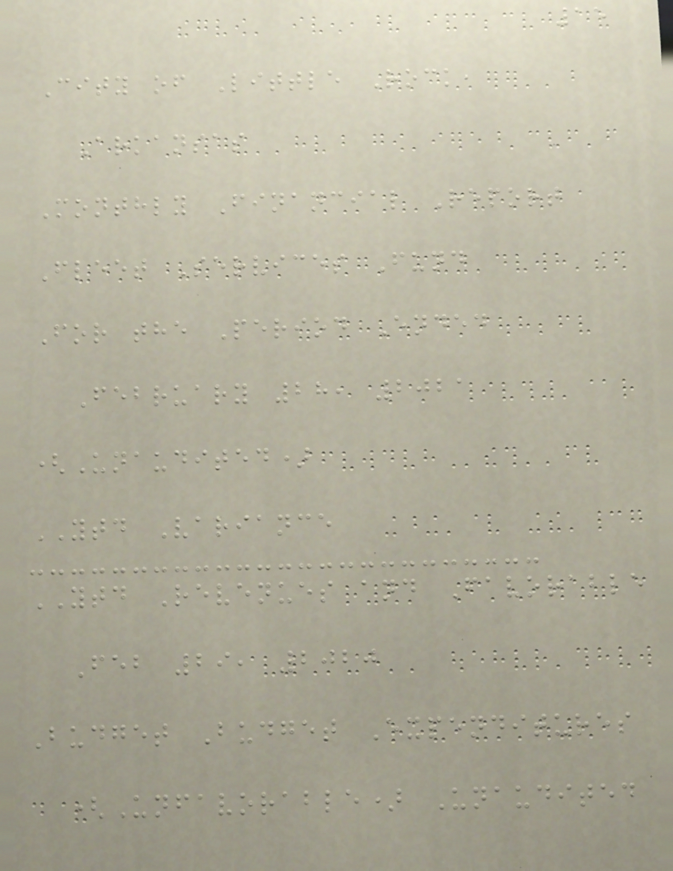15
City of Little Rock,
Arkansas
Monthly Financial Report
Fleet Services Fund
For the Period Ended
February 28, 2021
(Unaudited)
YTD Variance
YTD Revenues and Favorable
Feb 29, 2020
Budget Budget Expenditures
(Unfavorable) Unaudited
